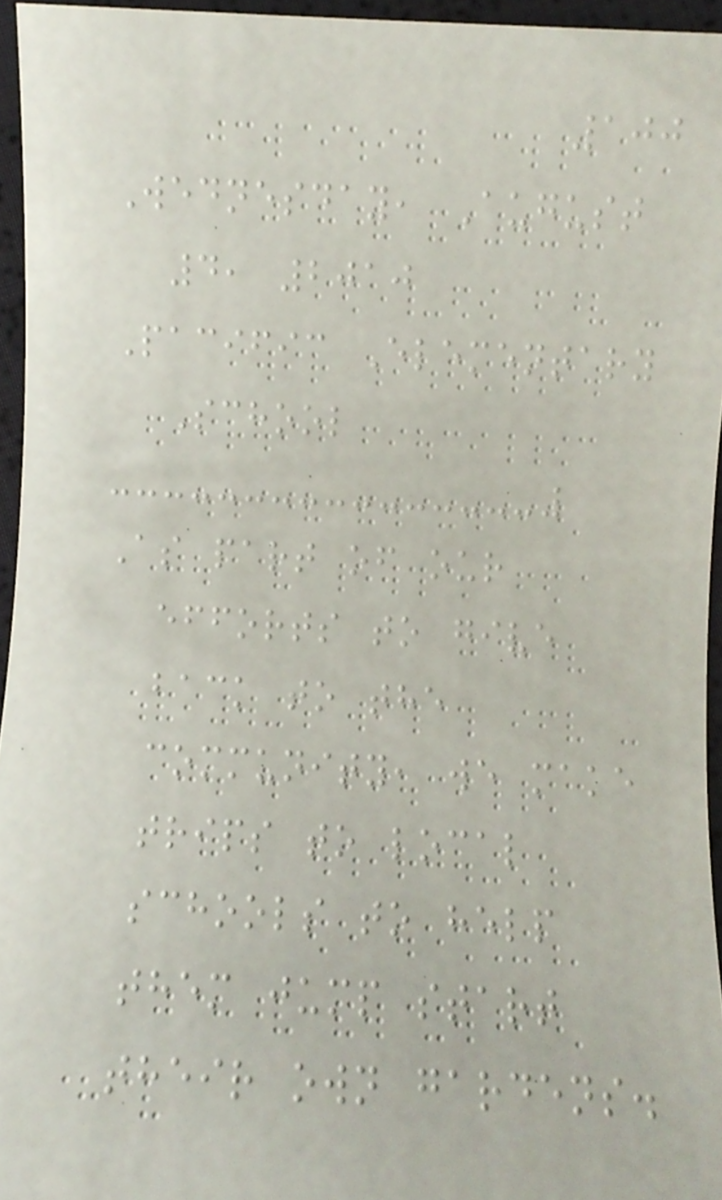100
Wednesday, August
4, 2010
Pacific Elementary
School
As part of our
efforts to give
back to the
community, we make
trips to local
schools to help
them jump start
their own gardens.
